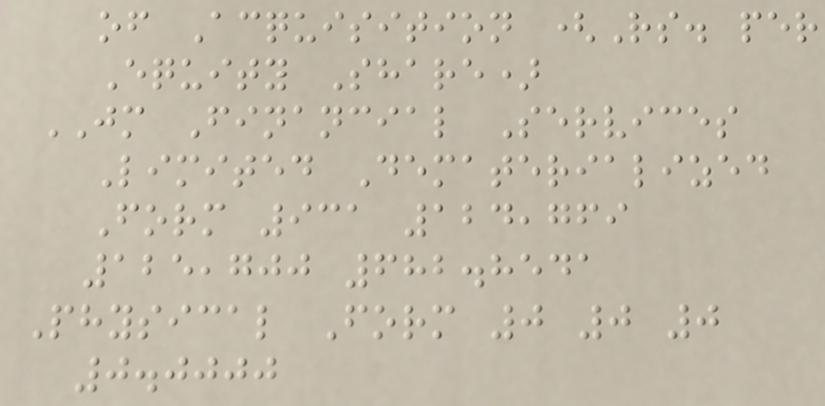of Acquisition (Rs. per
Equity Share)
JM Financial Services
Limited Dematerialized
Form 931 124,769
125,700 682.8541
Physical Form 0 0 0
0.0000
